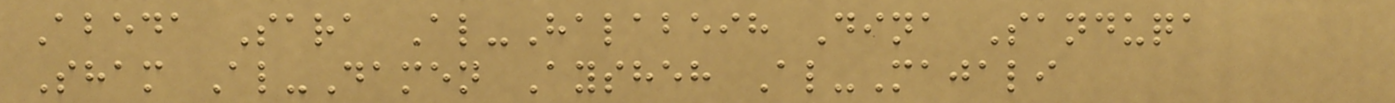Abeda Sara Al-Halabeih Dina Sanduqa
Sham Al-Damen Aysheh Al-Majali
